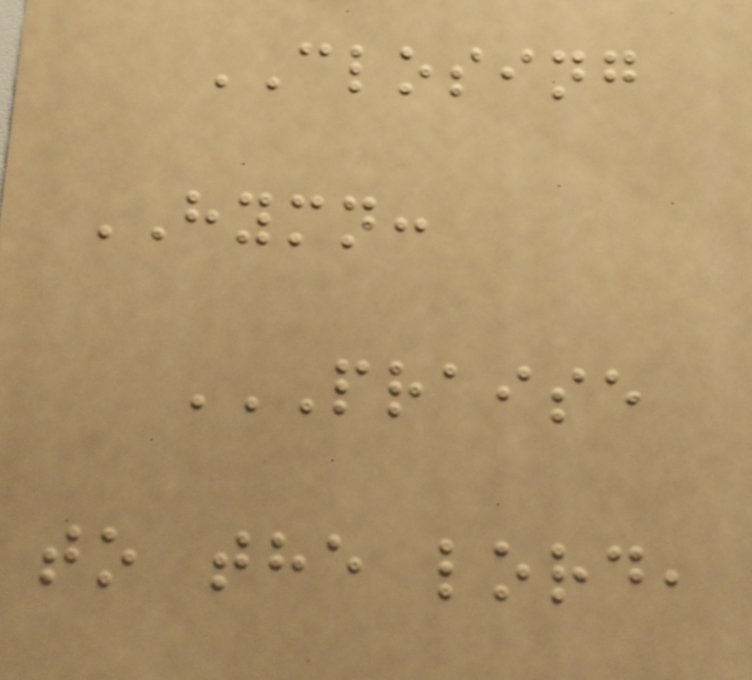CLOSING
HYMN:
PRAISE
TO THE LORD,
